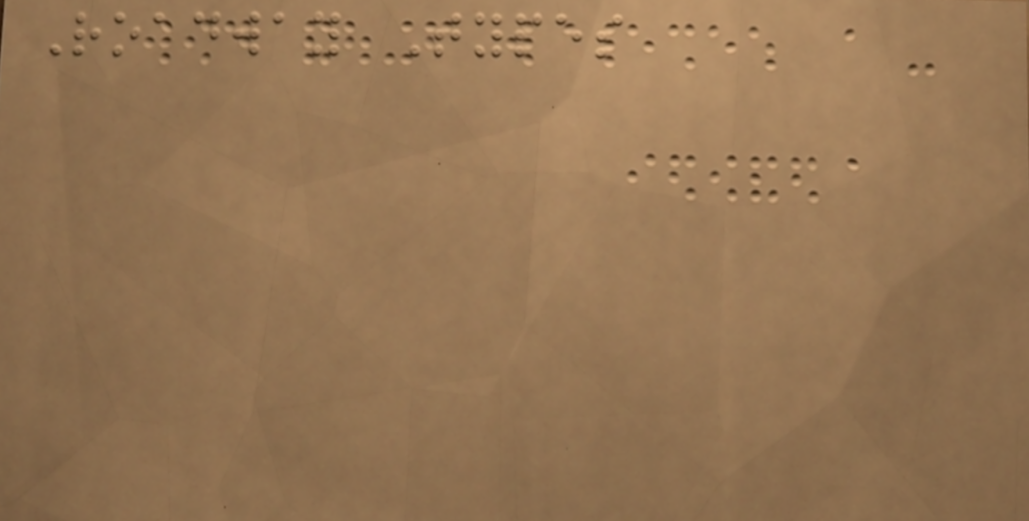Roadway Types
